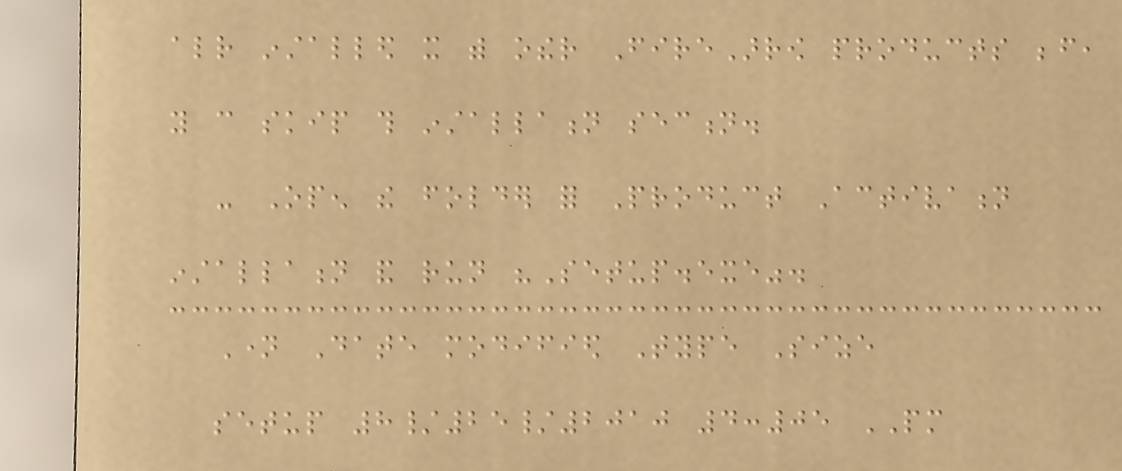already installed it with other FireArrow products before,
you can skip this installation section.
- Open the folder for Product Activation
installation and run "Setup.exe".
Name Date modified Type Size
setup 8/25/2010 4:05 PM
